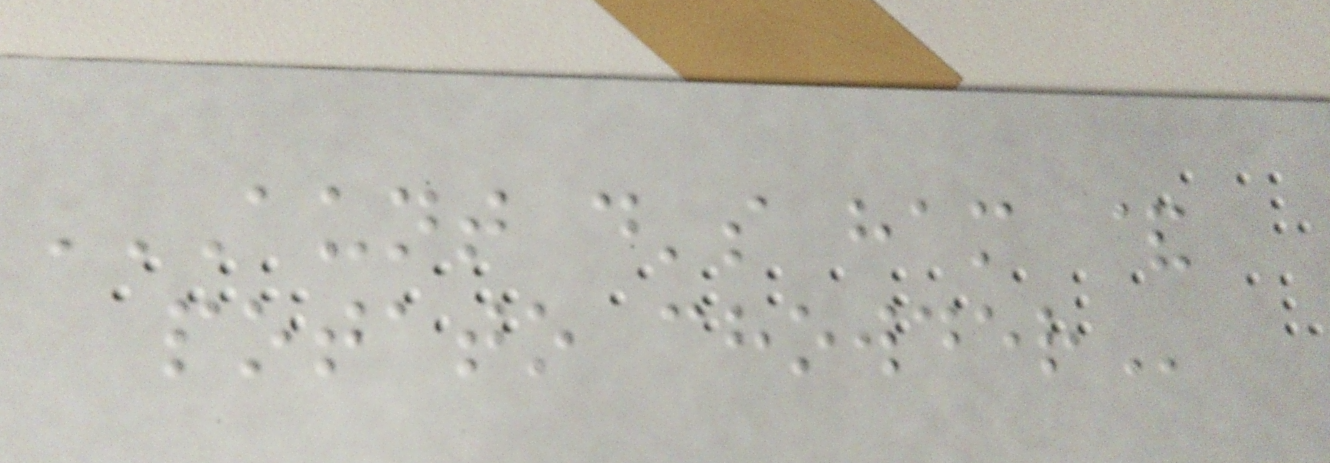AUNT D'S HAM &
POTATO CHOWDER
